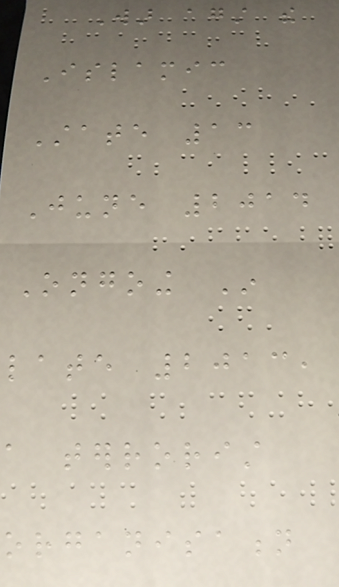War against the
Islamic
State 13
June 2014
Ongoing In
late 2013,
a terrorist
organisation
